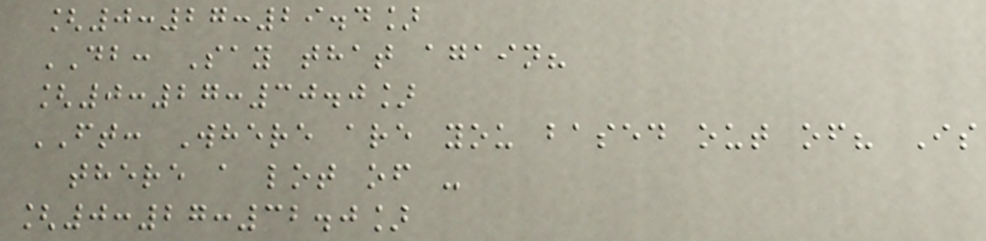[0:27:29.4]
DB: Say that again?
[0:27:30.0]
FT: Where are you based out of? Is
there a lot of -
[0:27:32.0]
